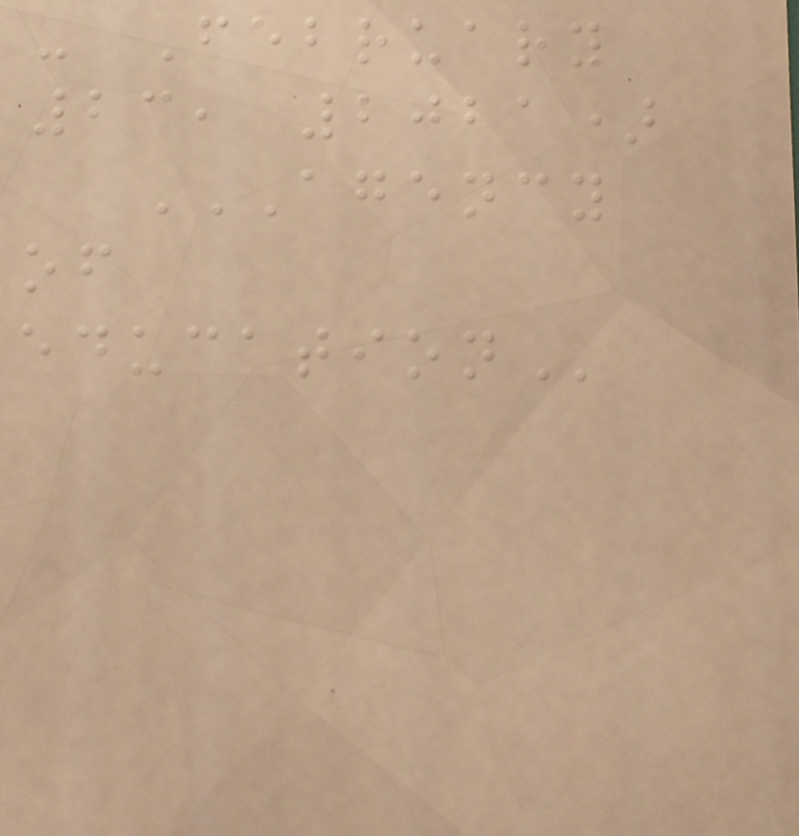- February
23, 2021)
AGENCY
OF
EDUCATION
